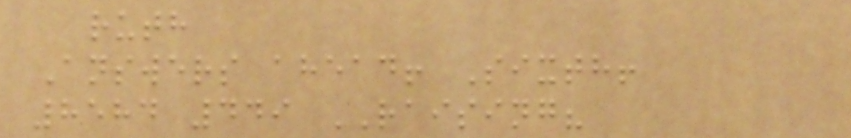ruth
Answers ahead! Sixth!
8584 449 RAISING?
